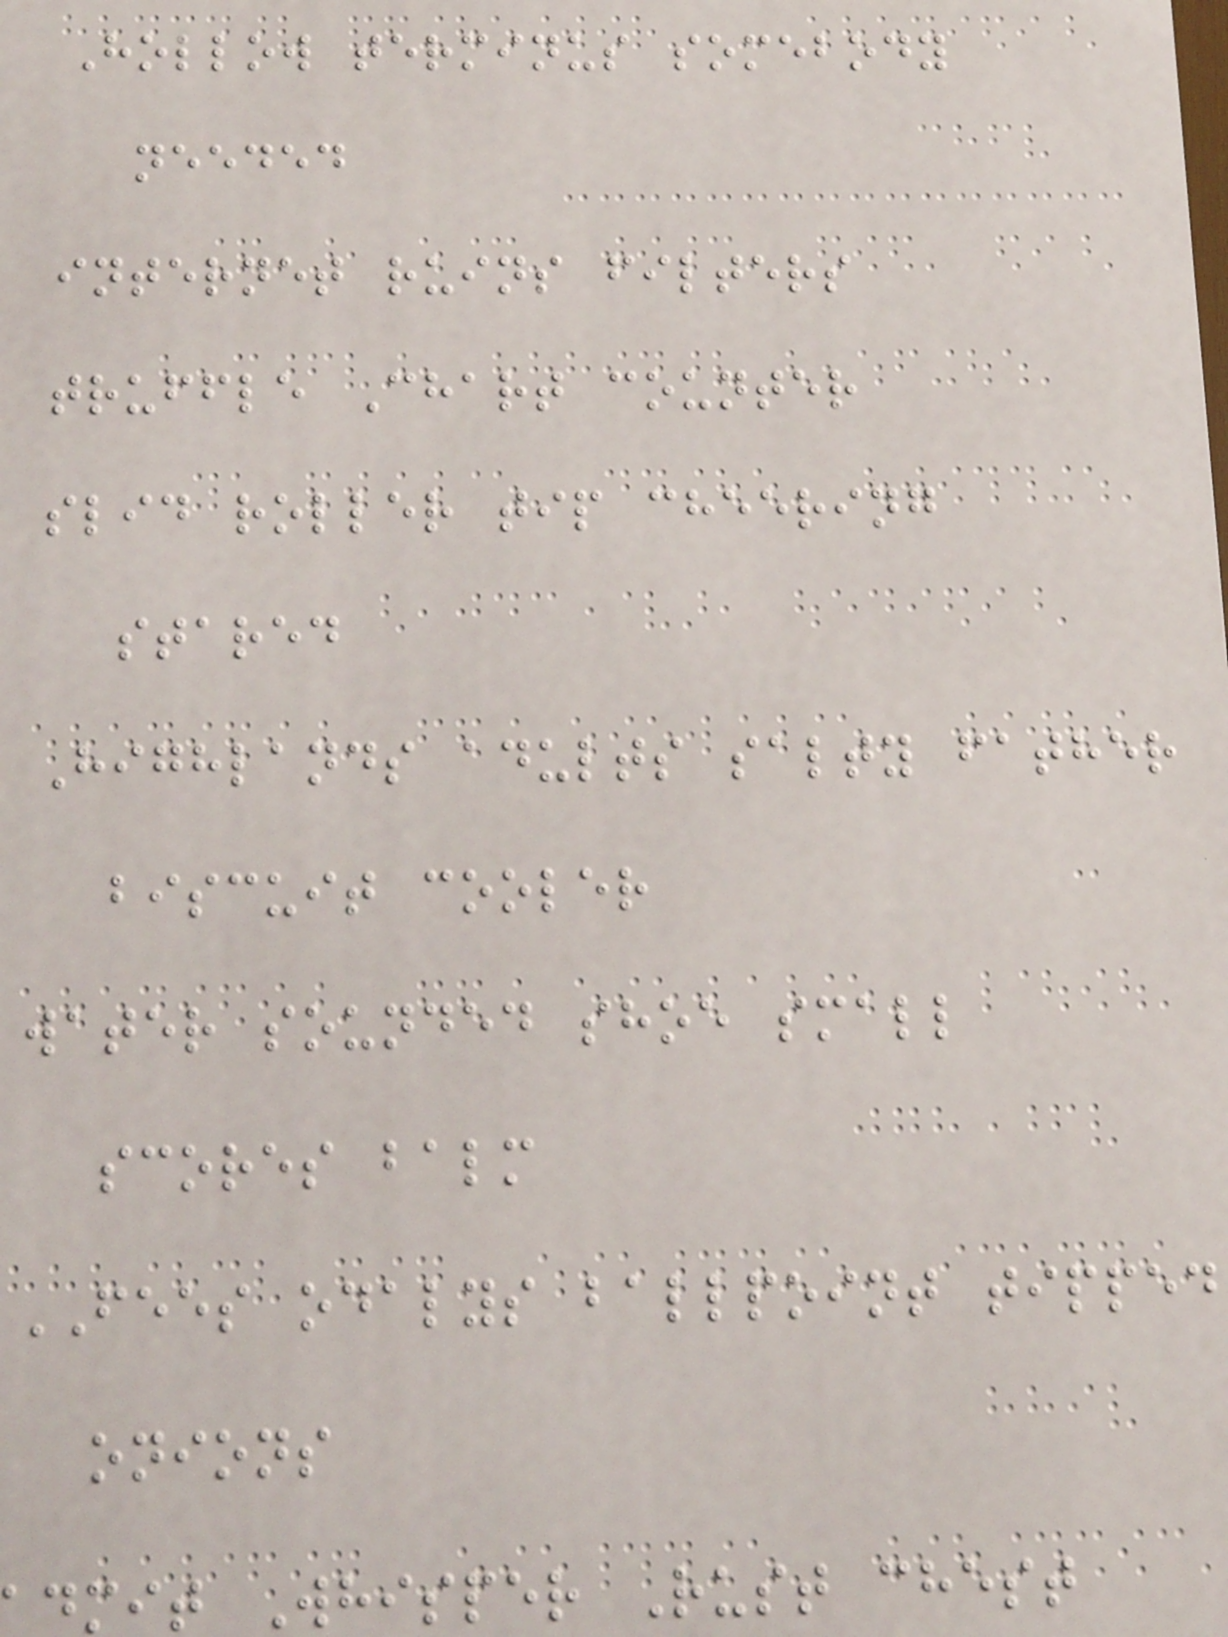Hollow terminus somebody
needed
internet ruins filters
truffle Chart counter
slid roller tip cheering
stared
Highlands adults salty father
biscuit cooler
water sounded shoe small
scores balm
FEES odalys ballpoint tipped
onions
dmit Whisper Rust chest
